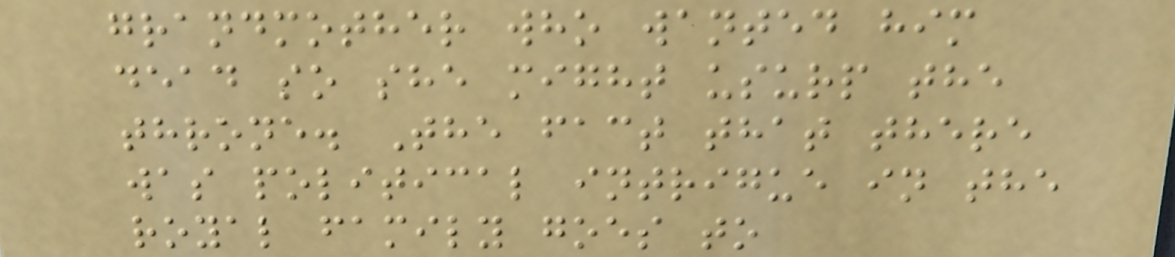grandmother who wanted him
dead so she might usurp the
throne. The fact that there
was political intrigue in the
royal family goes to
